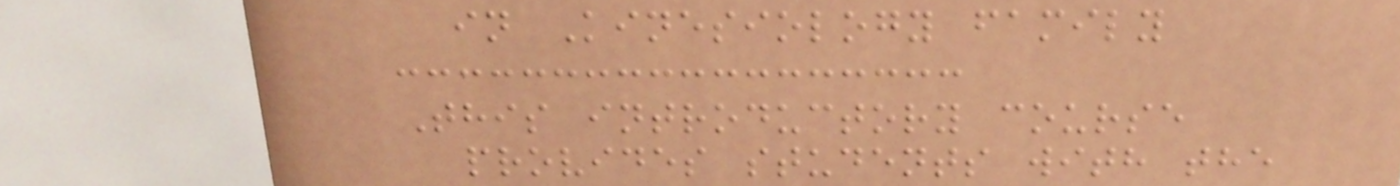in Kinesiology family
This introductory course
provides students with the
